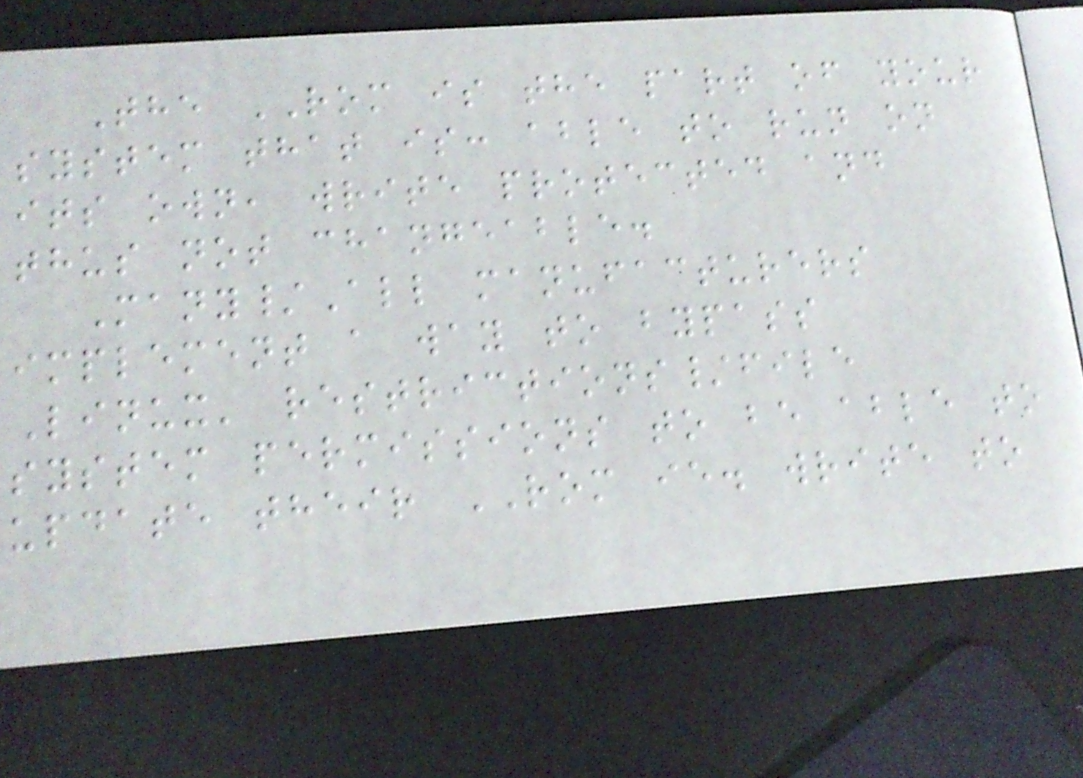The ROM is the part of your
system that is: able to run on
its own, write protected and
thus not changeable.
Many/All manufacturers
implement a way to bypass
Linux' restrictions/file
system permissions to be able to
update their ROM ie. write to
